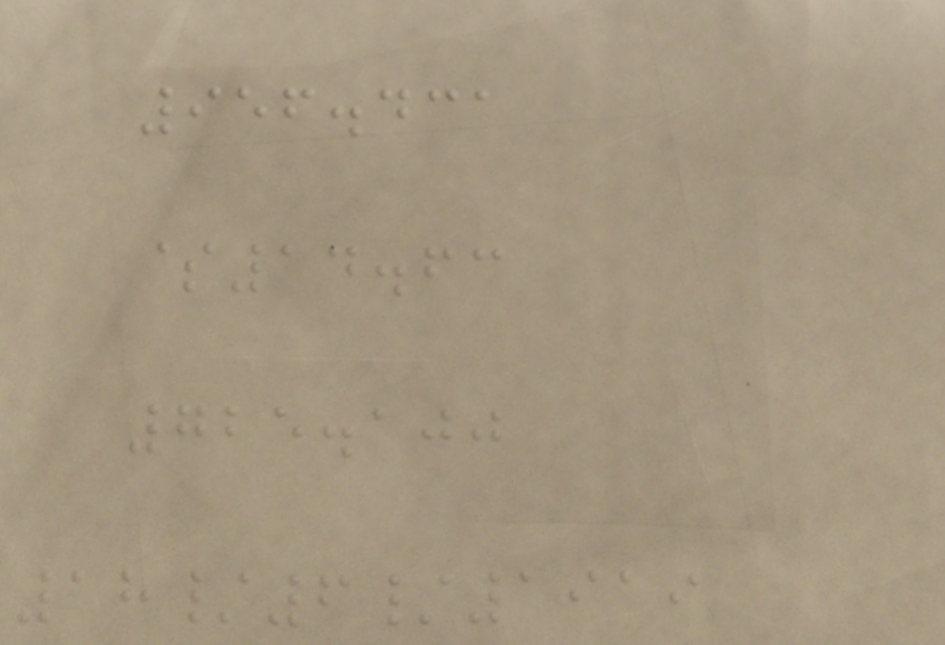956.431
$14.63
725.100
18/6/1919
